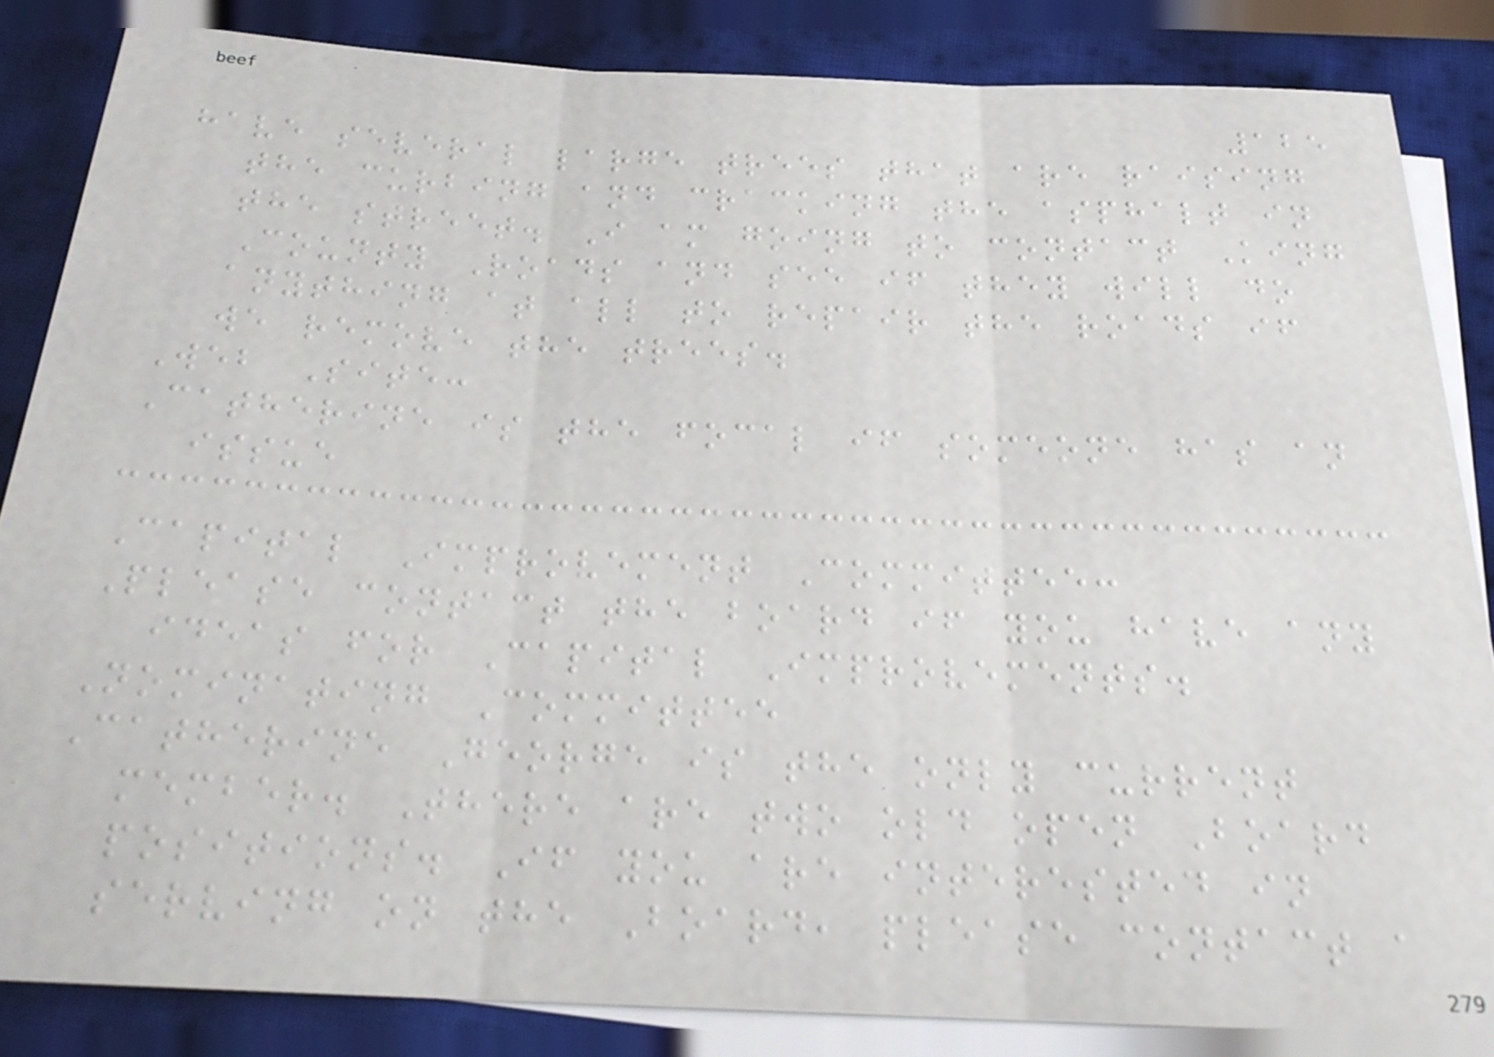125
have several large trees that are raising
the curbing and cracking the asphalt in
the street. I am going to contact King
County Roads and see if they will do
anything at all to repair the roads if
we remove the trees.
Web Site:
Catherine is the focal if someone has an
issue
Capital Improvement Committee:
Please contact the board if you have any
ideas for Capital Improvements.
Nominating Committee
Catherine George is the only current
member. There are two old open Board
positions. If you are interested in
serving on the Board, please contact a
